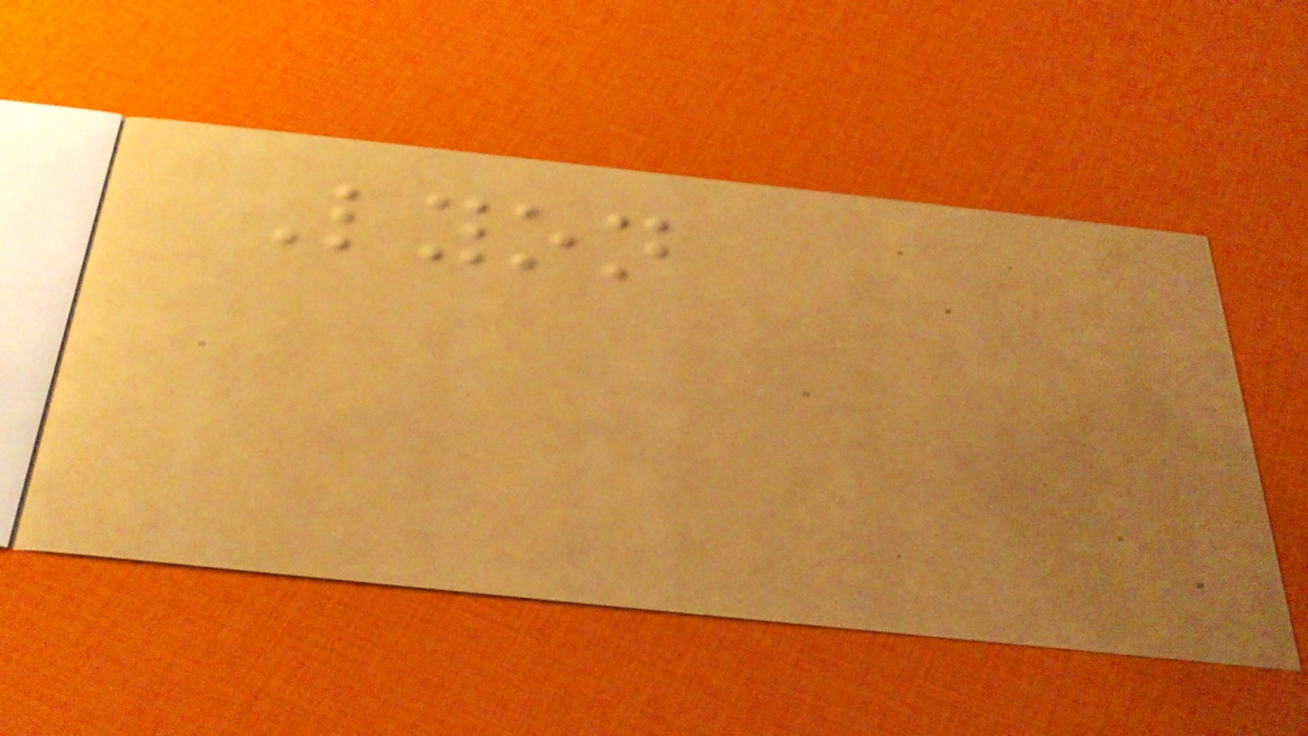Lyon
